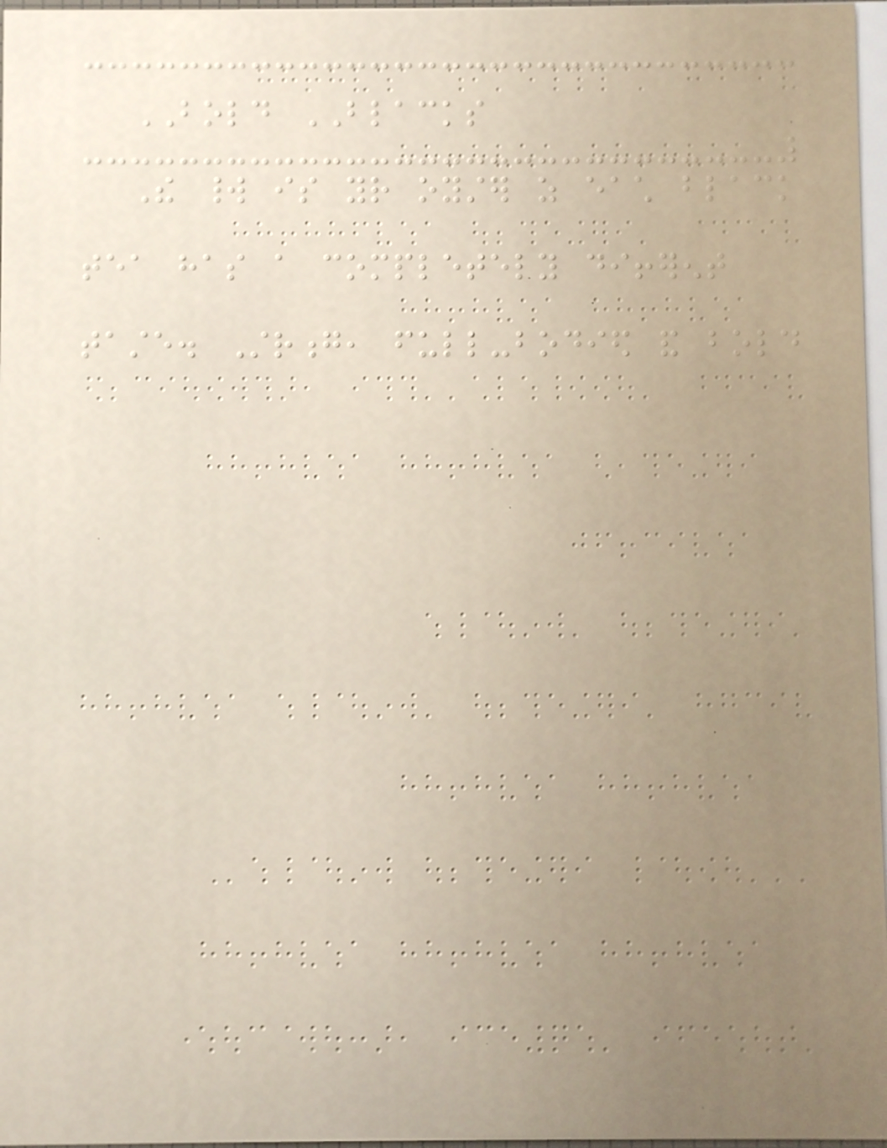BOLD BLACKS
The world is your oyster as each black
tea has a completely different
taste. Strong, full-bodied and bold
